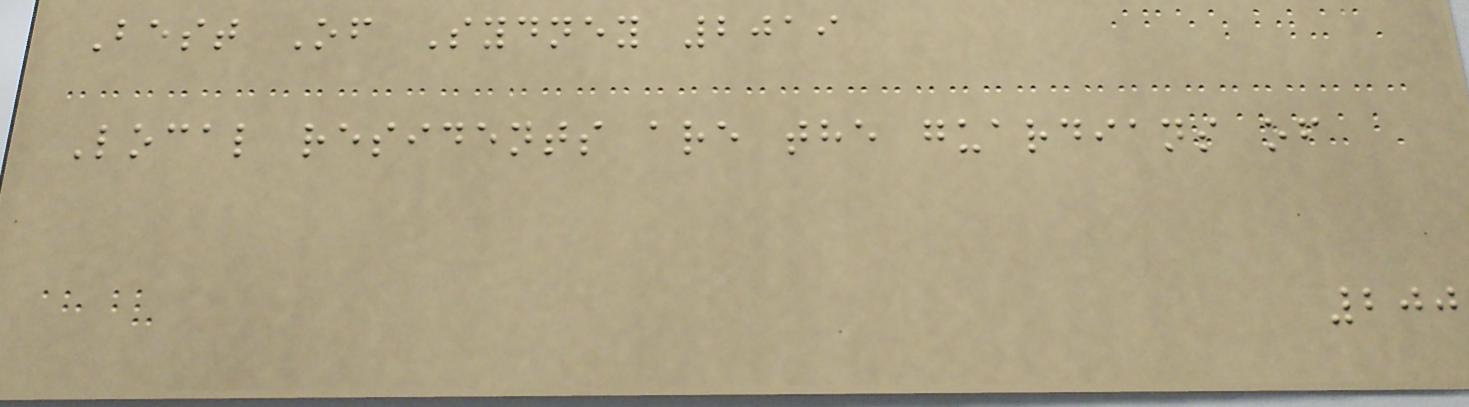Best Of Sydney 2019
Local residents are the guardians of
200
